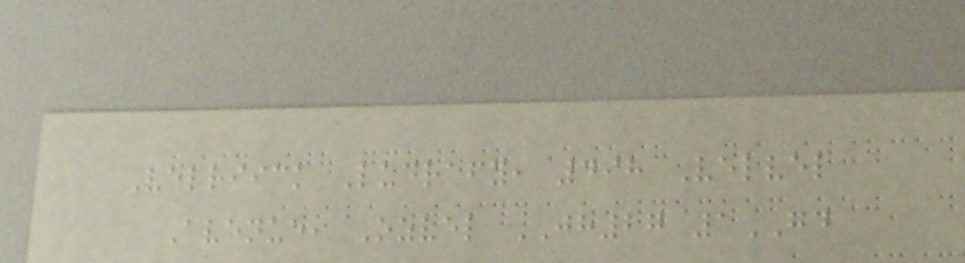Velriick Ludrafy, 498 Velvel
Avenue, Ozvel JH27 1GD
